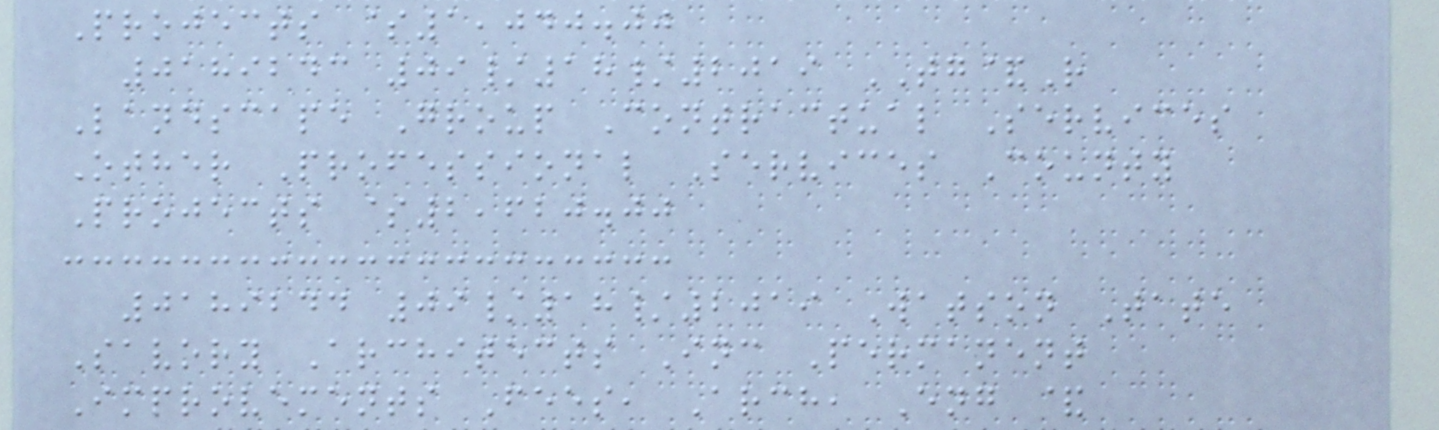Projects $1,040.00
0189243 09/18/2019 TG&R
Landscape Group Contractual Services
Other Professional Services County
Projects $2,620.00
0189244 09/18/2019 Watson Tate
Savory Architects Inc Permanent
Improvements Fees, Arch, Eng &
